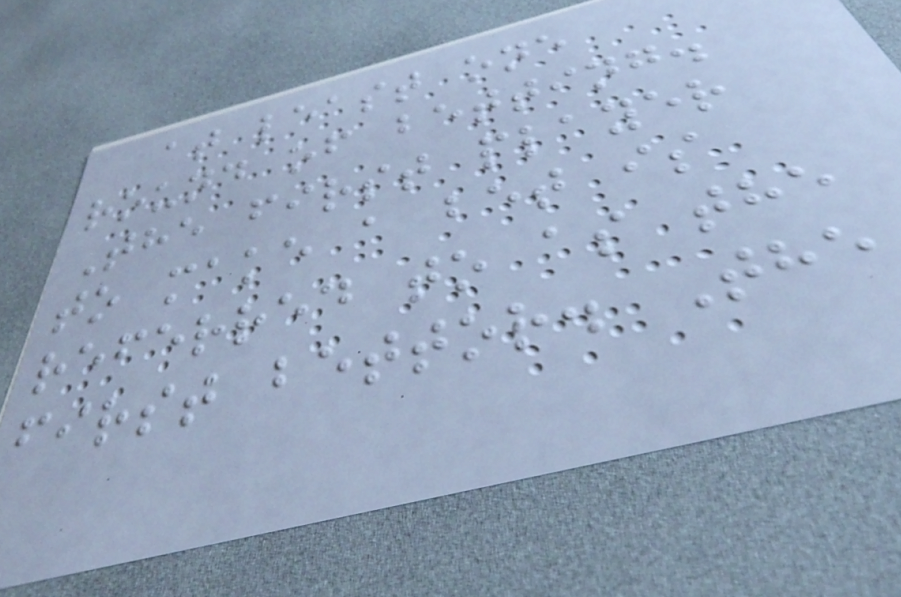at least one
round of betting.
The first player
to make a bet is
referred to as the
first bettor. The
